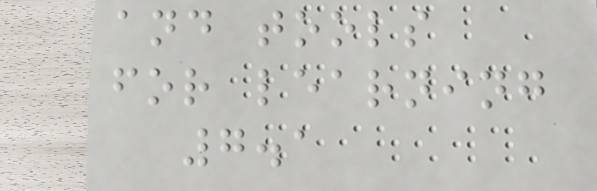and tools
for learning
7.1
